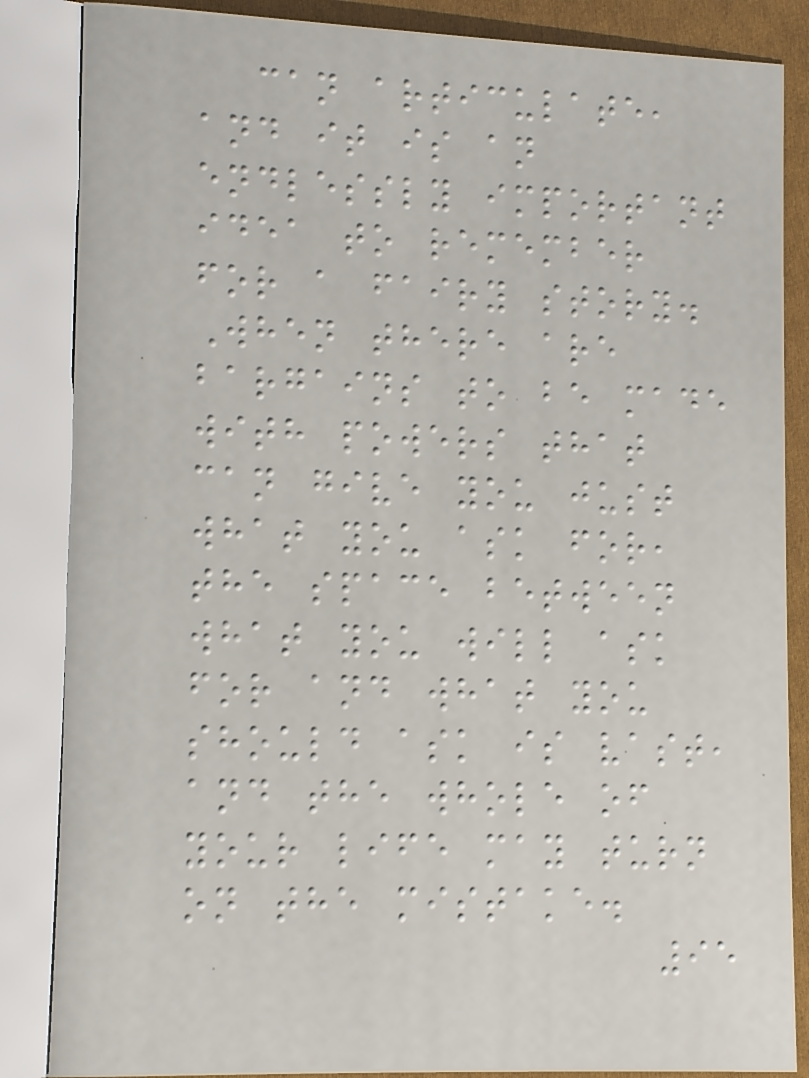can articulate,
and it is an
endlessly important
idea to remember
for a fairy story.
When there are
bargains to be made
with powers that
can give you just
what you ask for,
the space between
what you will ask
for and what you
should ask is vast,
and the whole of
your life may turn
on the mistake.
95
